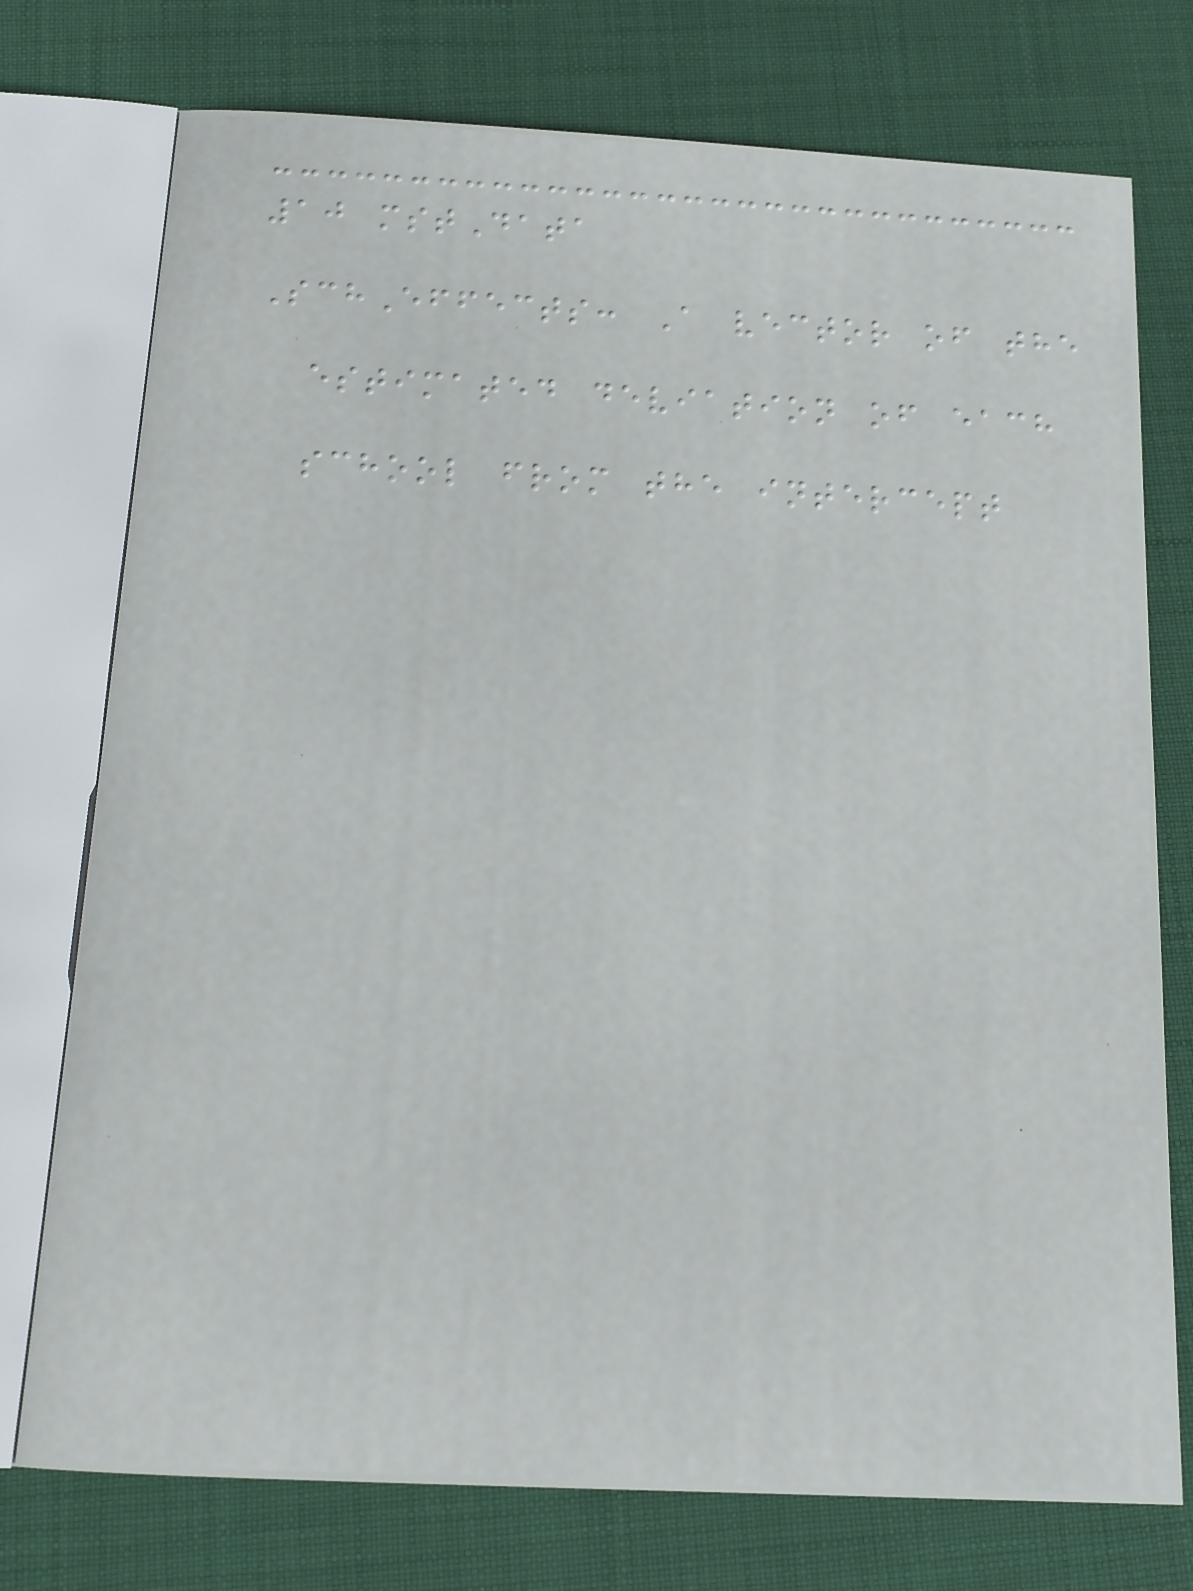10 mstData
SchEffects: A vector of the
estimated deviation of each
school from the intercept
